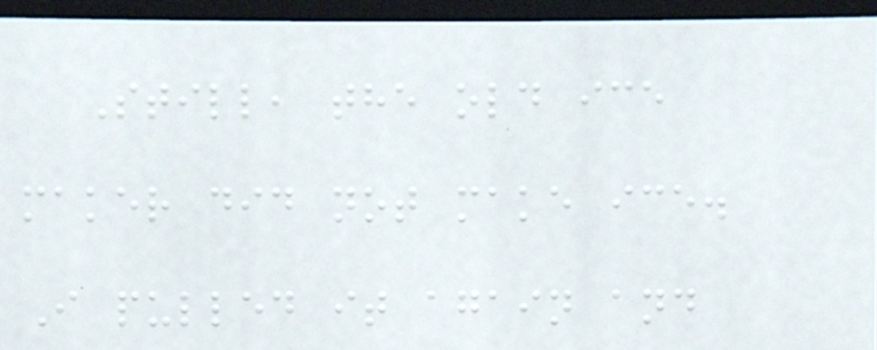Still, the old ice
maker did not make ice.
I pulled it again and
